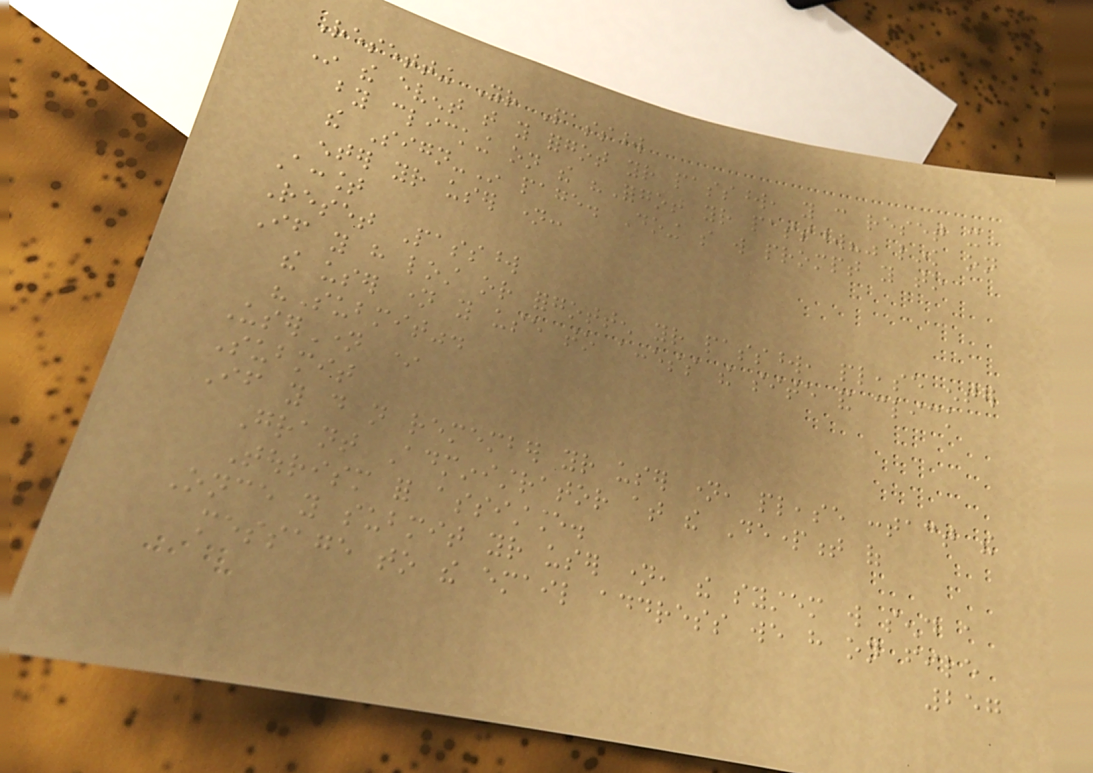Resetting Your Password
In the event that you forgot your password, you can reset it
by clicking on the "Forgot your password?" link on
the Sign-In page. Doing so will prompt you to
enter your user name:
Account
Reset Password
If you have lost or forgotten your password, please enter
the user name you use to access the site and click
"Submit".
UserName *
Submit
If you do not remember your user name, please contact the
Grant Administrator at the Department of
Tourism for assistance.
Once you submit your user name, the system will send a
message to the email address we have on file
257
